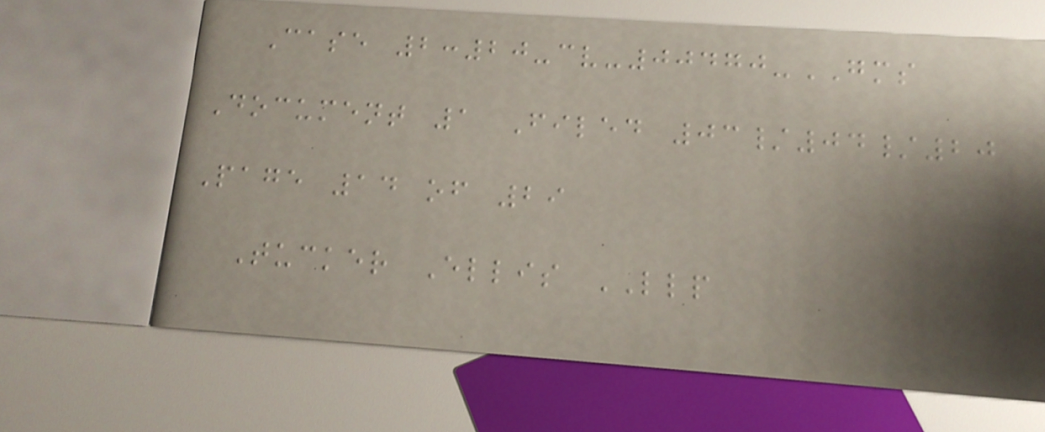Case 2:20-cv-00470-GMS
Document 1 Filed 03/04/20
Page 14 of 29
Tucker Ellis LLP
